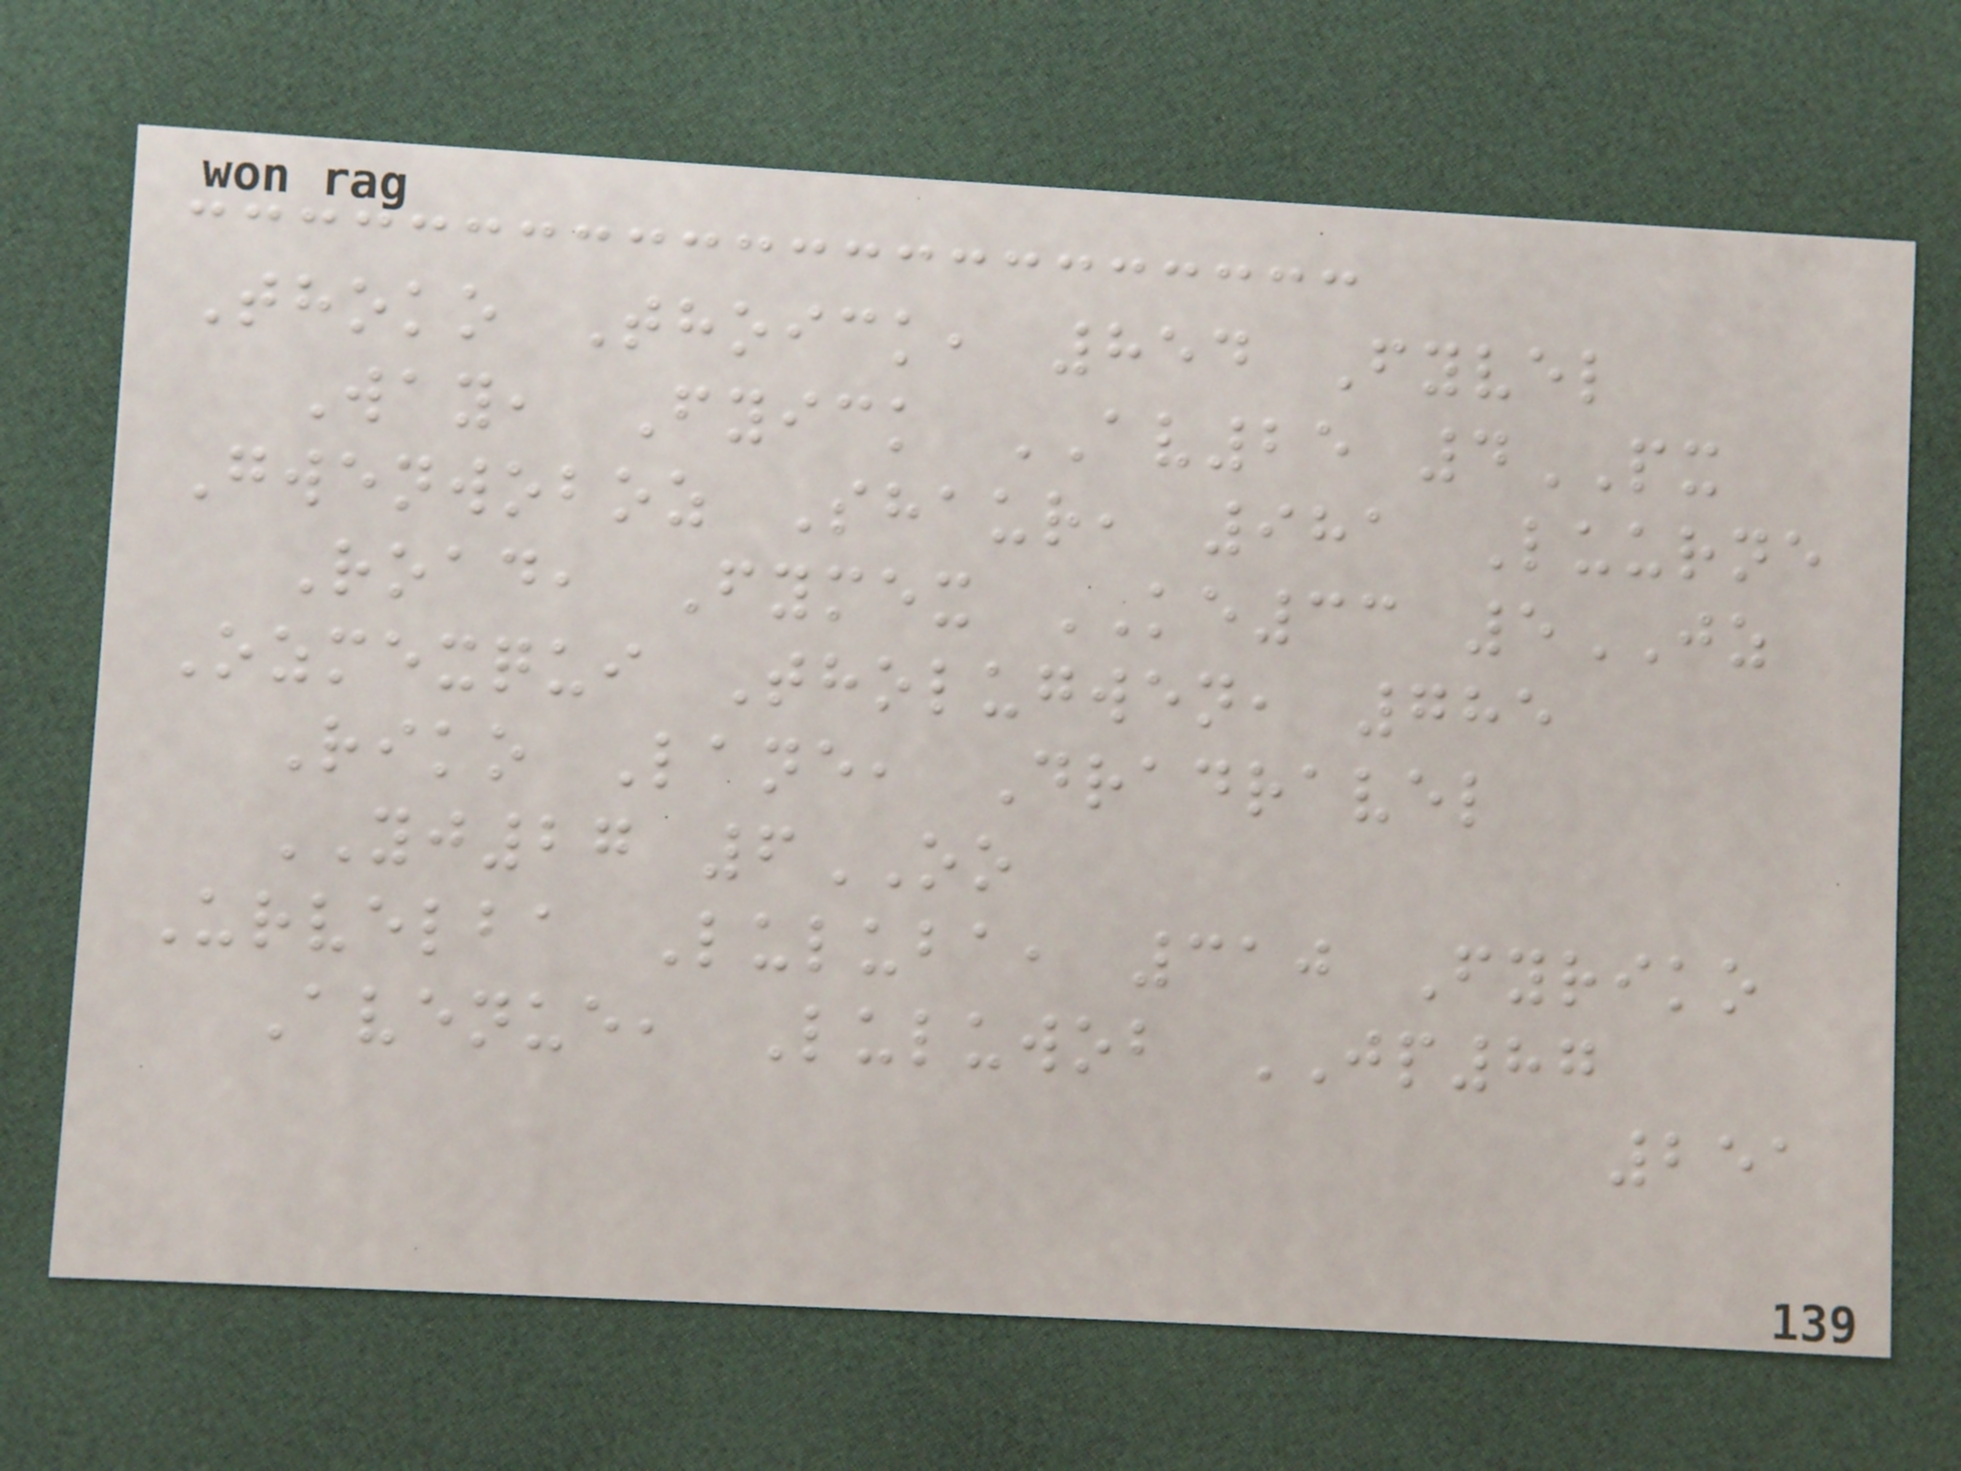Thoko Thoick, 854 Fyvel
Way, Fyick AV25 4PX
Gwenwoboz Shaur, 981 Luurne
Road, Fymex KE33 5JZ
Ozmexqui Tholugwen, 785
Riko Lane, Dradravel
YJ27 6OO
Urvelba Luluba, 310 Fyriko
Avenue, Luluwob JP87
251
